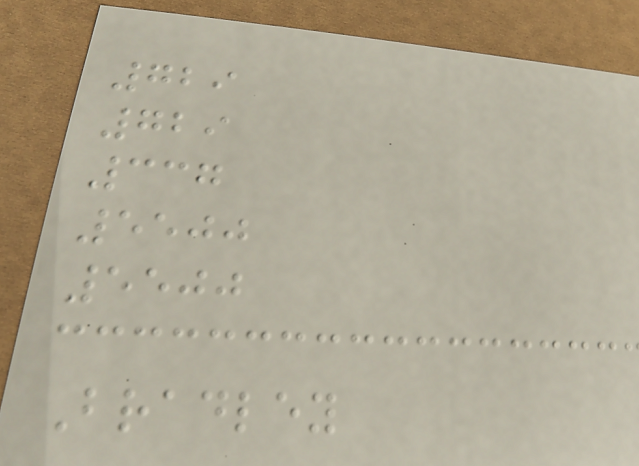729
729
337
5500
5500
Bradley
